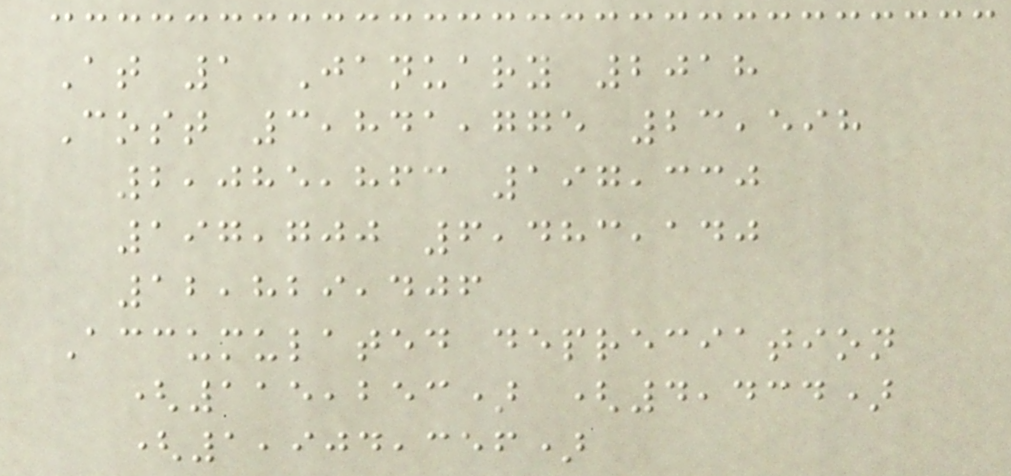At 1 January 2018
Cost 3,841,775 23,598
2,085,863 197,330
197,700 6,483,140
12,829,406
Accumulated depreciation
(115,253) (4,434)
(1,904,356)
